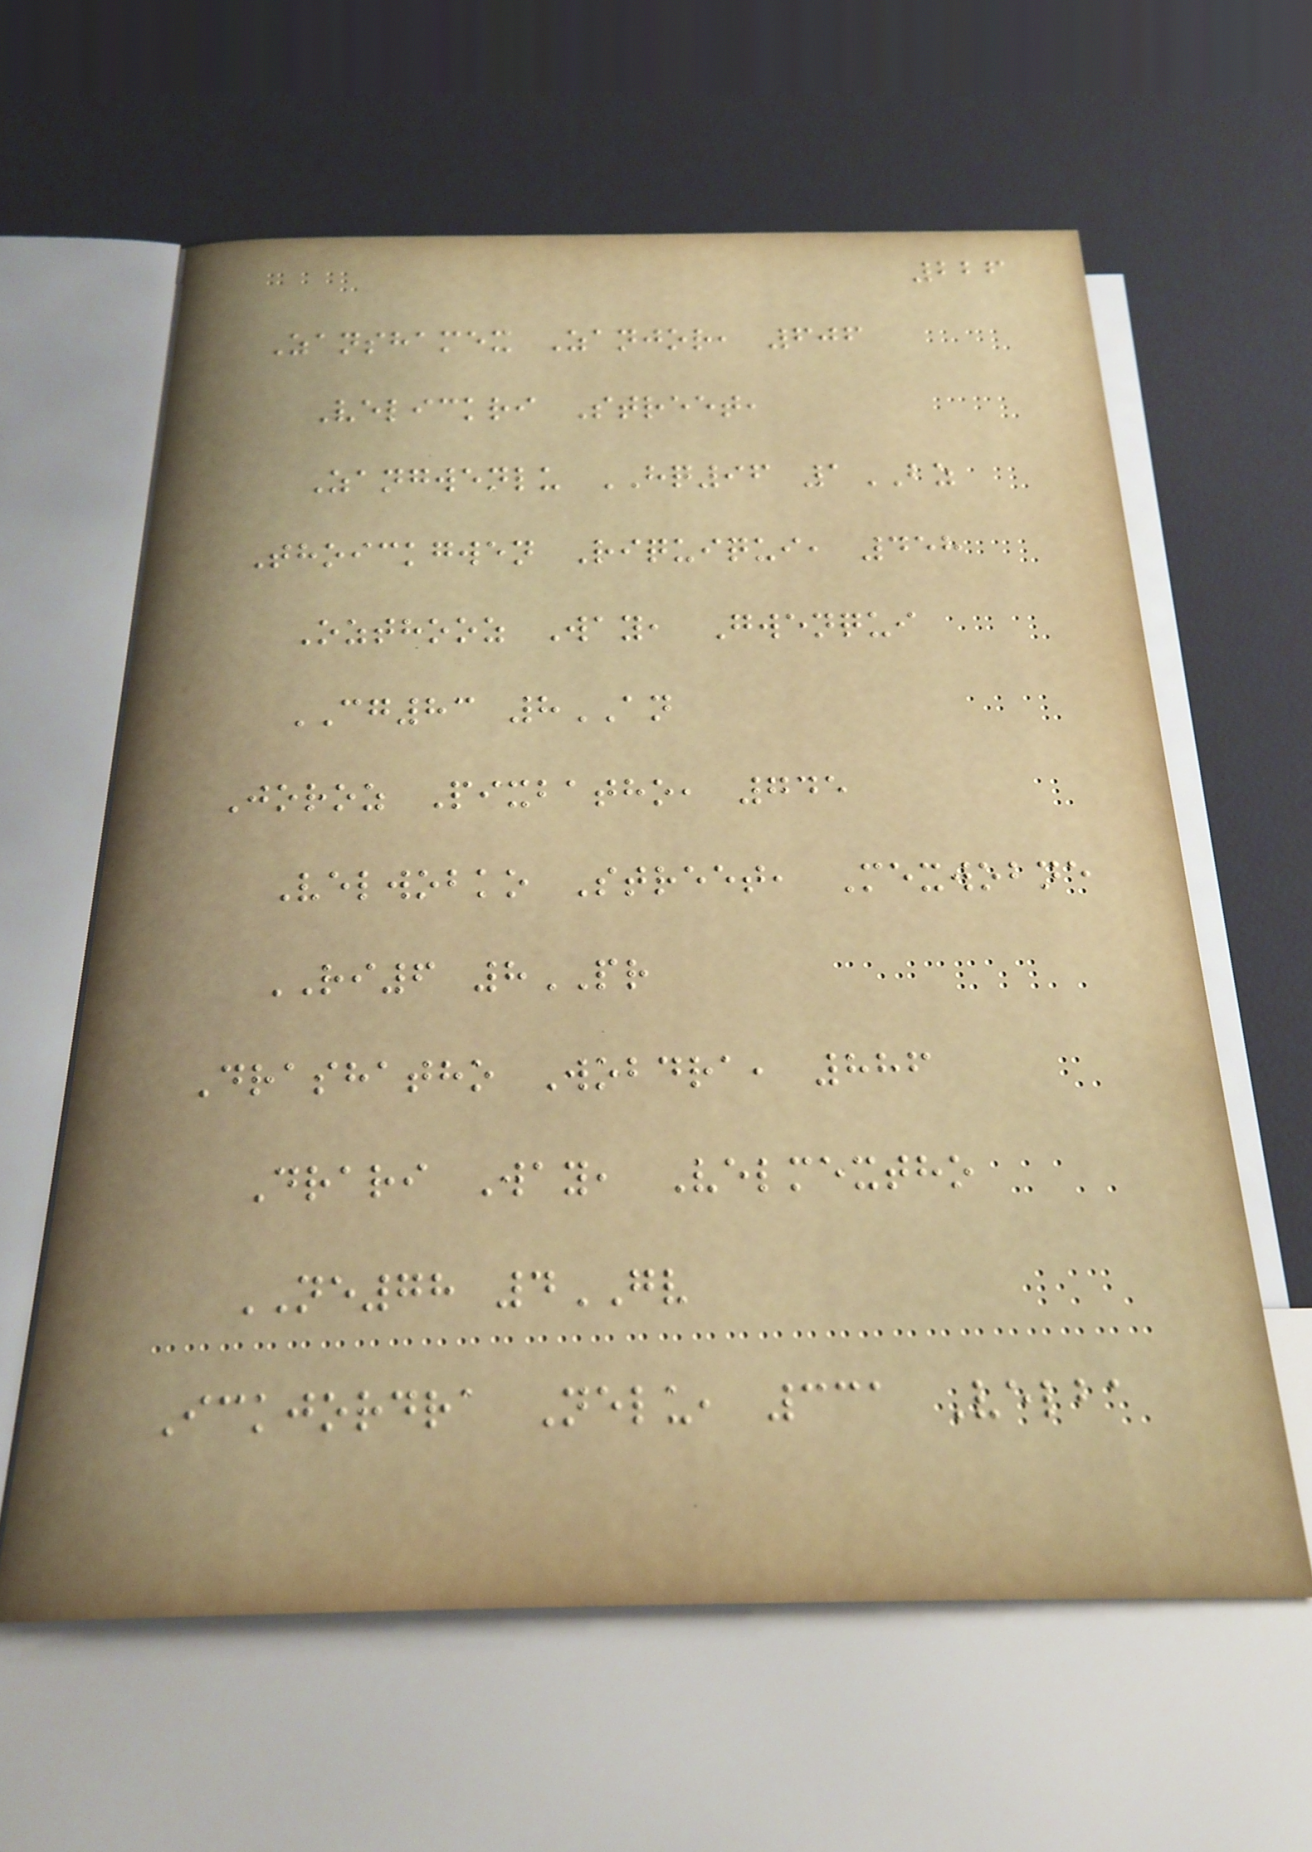226
Zanshamex Zanjor, 606
Velickri Street,
Zangwenlu HQ96 1BZ
Thoickgwen Riquiqui, 458
Ozthooz Way, Gwenqui
CG83 8AN
Joroz Pixbatho, 745
Velwobko Street, Mexwobne
RI6 8PR
Drashatho Wobdra, 886
Drari Way, Velmextho
NE78 4GV
Ickjordra Nelu, 331 Velba
